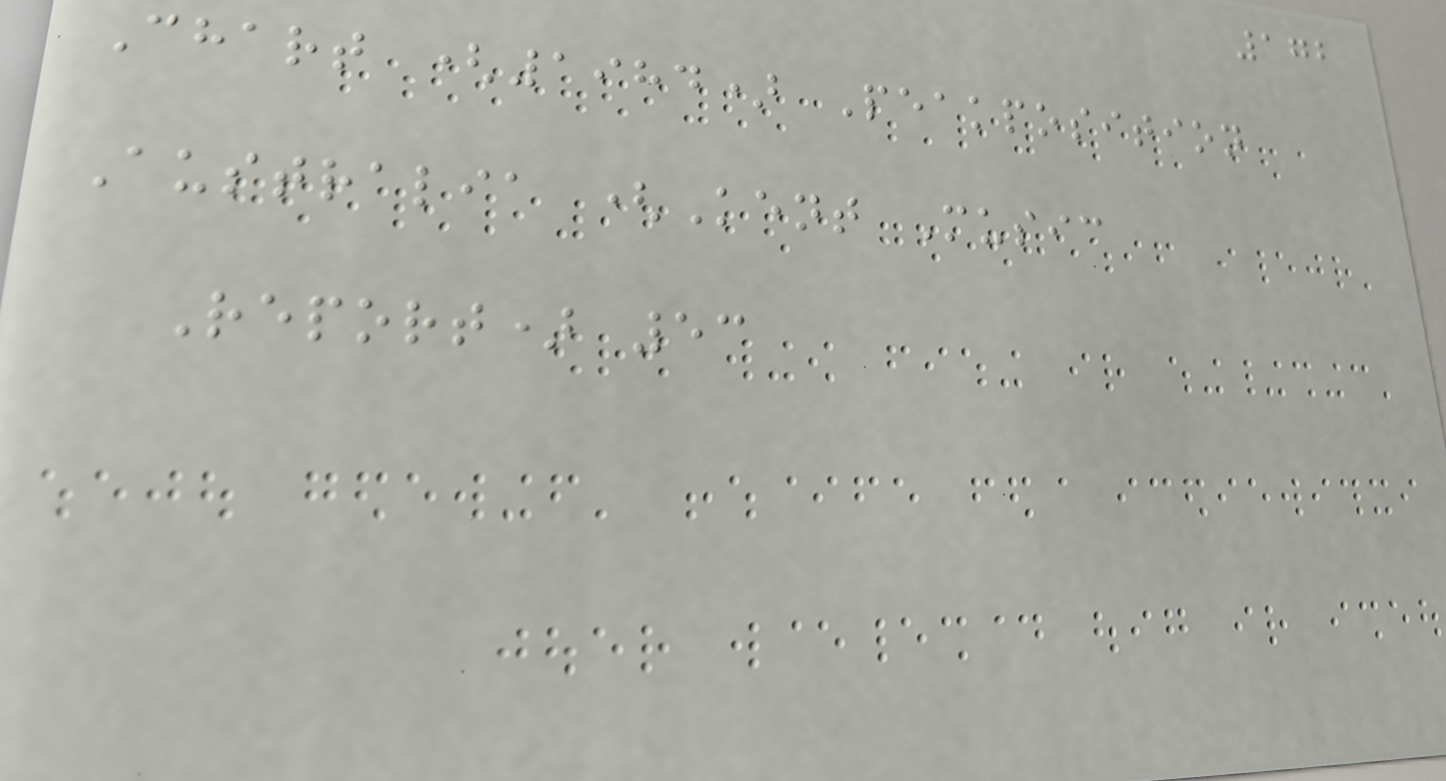172
Chart (1984) Peakposition
Australia (Kent Music
Report) 53
